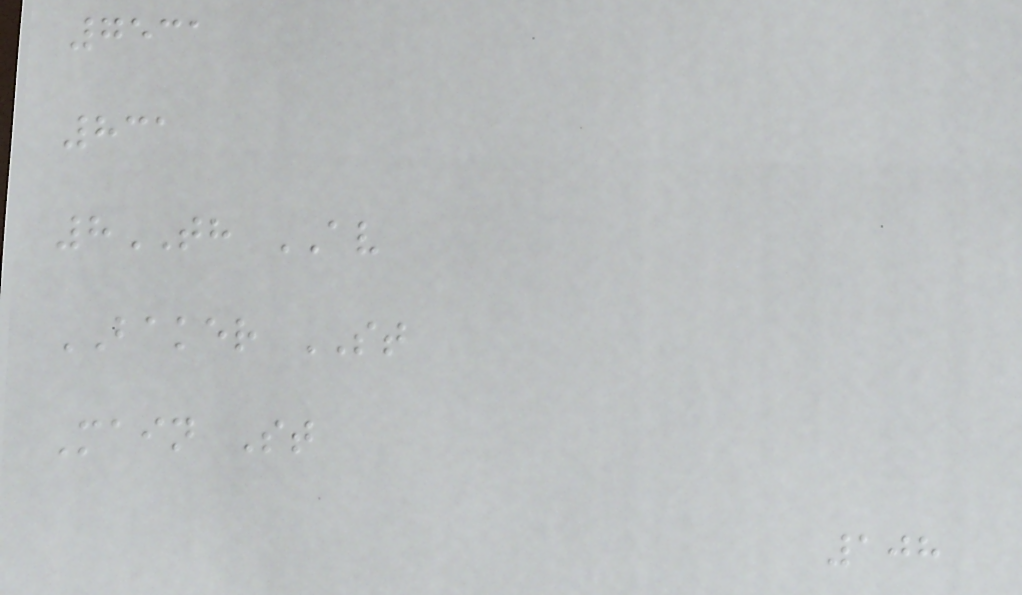7531
831
8TH AV
BAKER ST
Main St
108
